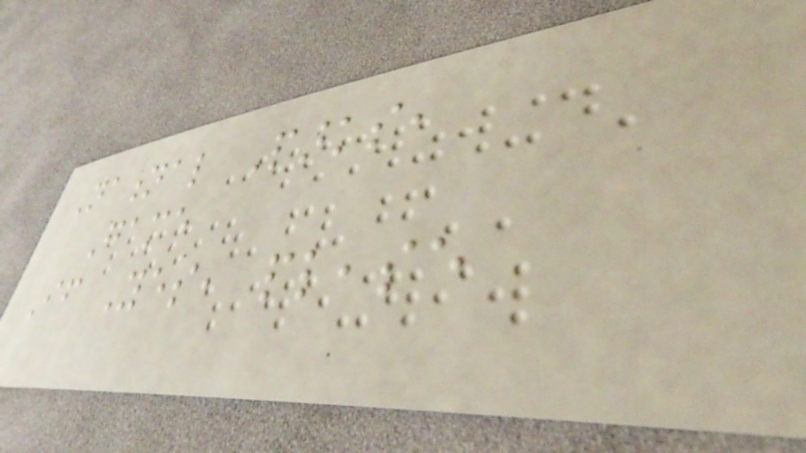National Parks,
Game
If Yes, please
